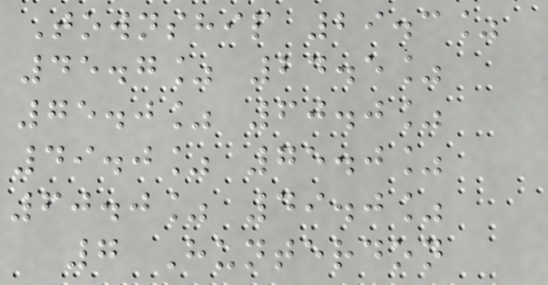Township 29.3%
45.7% 24.5%
75.0% 60.0%
49.0% 75.0%
60.0% 49.0%
7 Hunterdon
